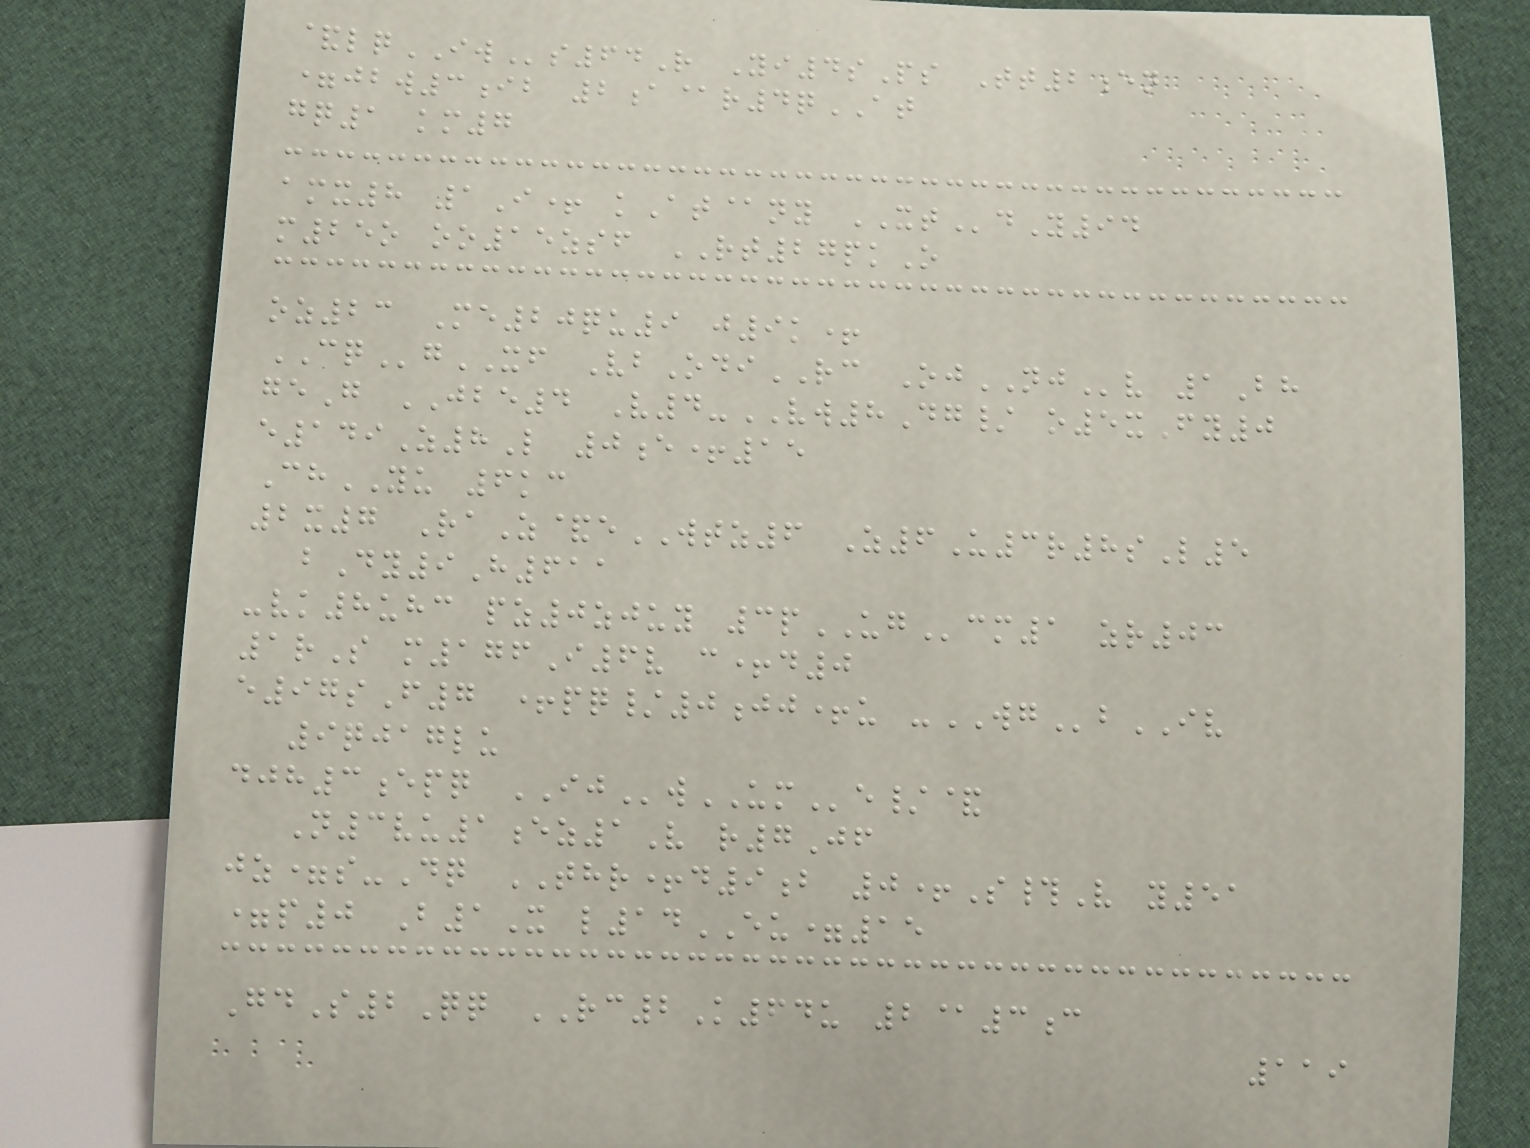&lqIWs64R Yi4sPs Tt2en
=jbw3ib 2a@r4qAT
gq1 km7
amx8 1I+ kAt@ny XTdY94
m25o oo15zsf RT27pkO
oz23 Me20qu9 j9k+
CQgXF VbOdiRC OjNJv 1Bh
geG JBE4 V4-VW8Dg/ o5xFy0
e149Z8L 0e+15
ChYU 6kc
2x7 RaZ&eWTZ6 Z6U3r8sL5
bDy9H611
-vk8uhc pz0zjuy 3pUGcm1 zr03
1rS m176I6v c+d0
e97sF7 +pq/0jj+u -WGbIV
9qjaglu
djh3epq IJwUMe/&
N3vu1ez1V r7Jf
jz=s-Dq THR+d9b 0+S#V y51
=p0 B1X l14EU=15
GdS2Qq RC2K64u 2@3c
119
